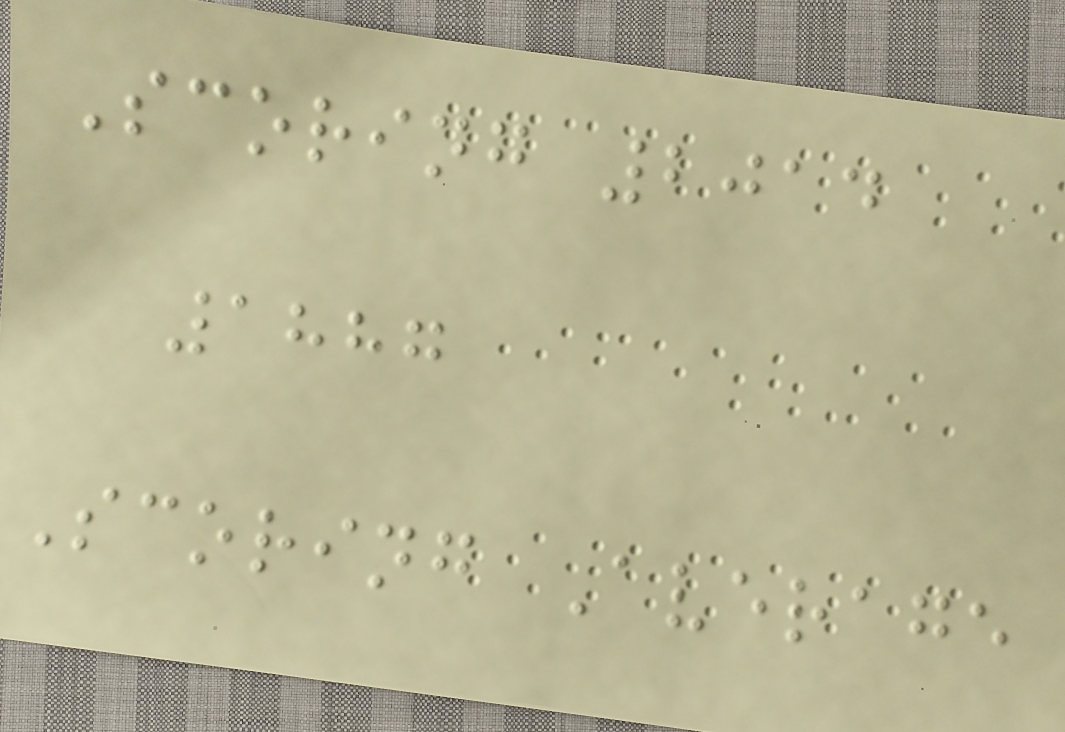Scoring 2014
1887
Scoring Average
